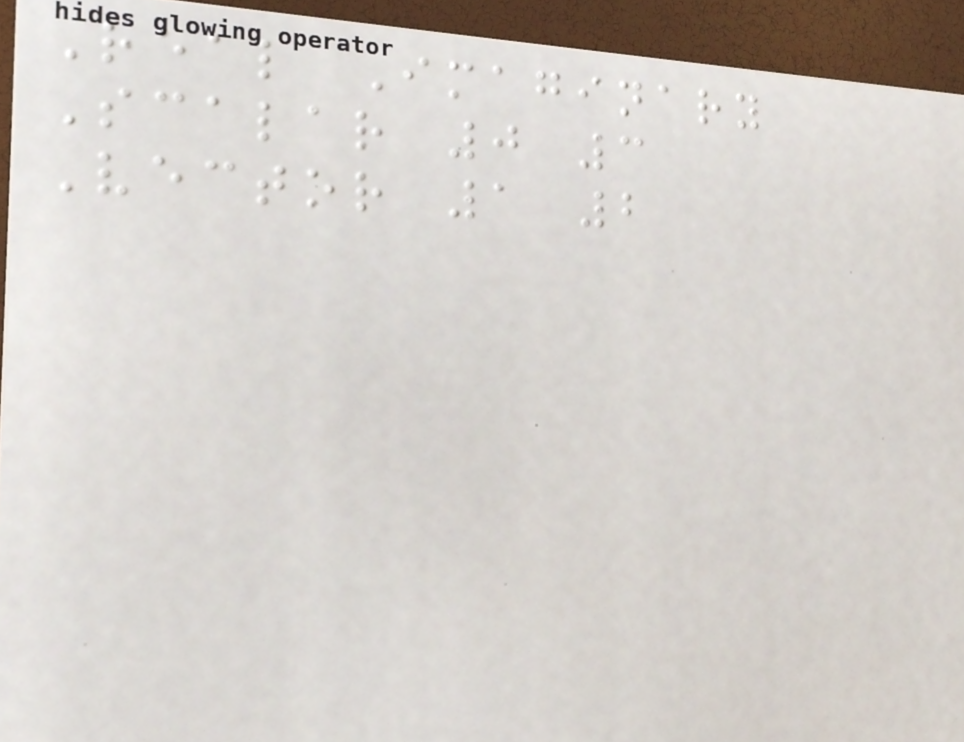Real Imaginary
Scalar 0 3
Vector 1 2
